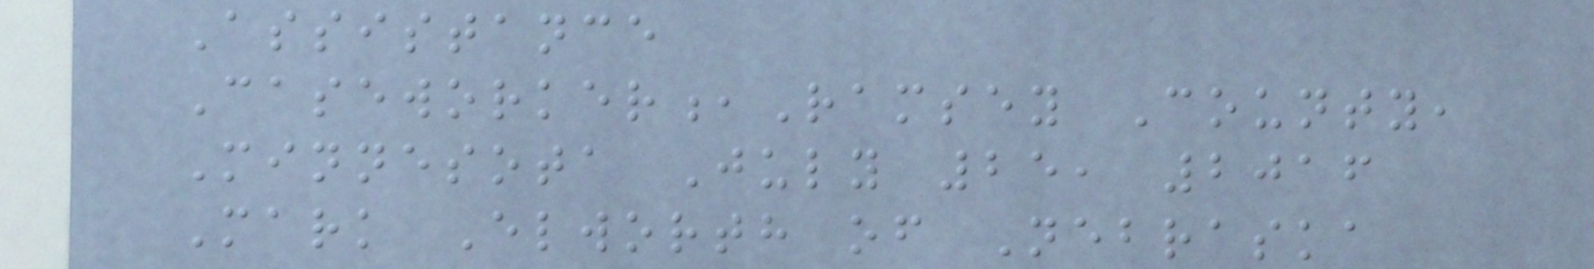Assistance
Caseworker,Ramsey County,
Minnesota July 25, 2016
Mark Elworth of Nebraska
